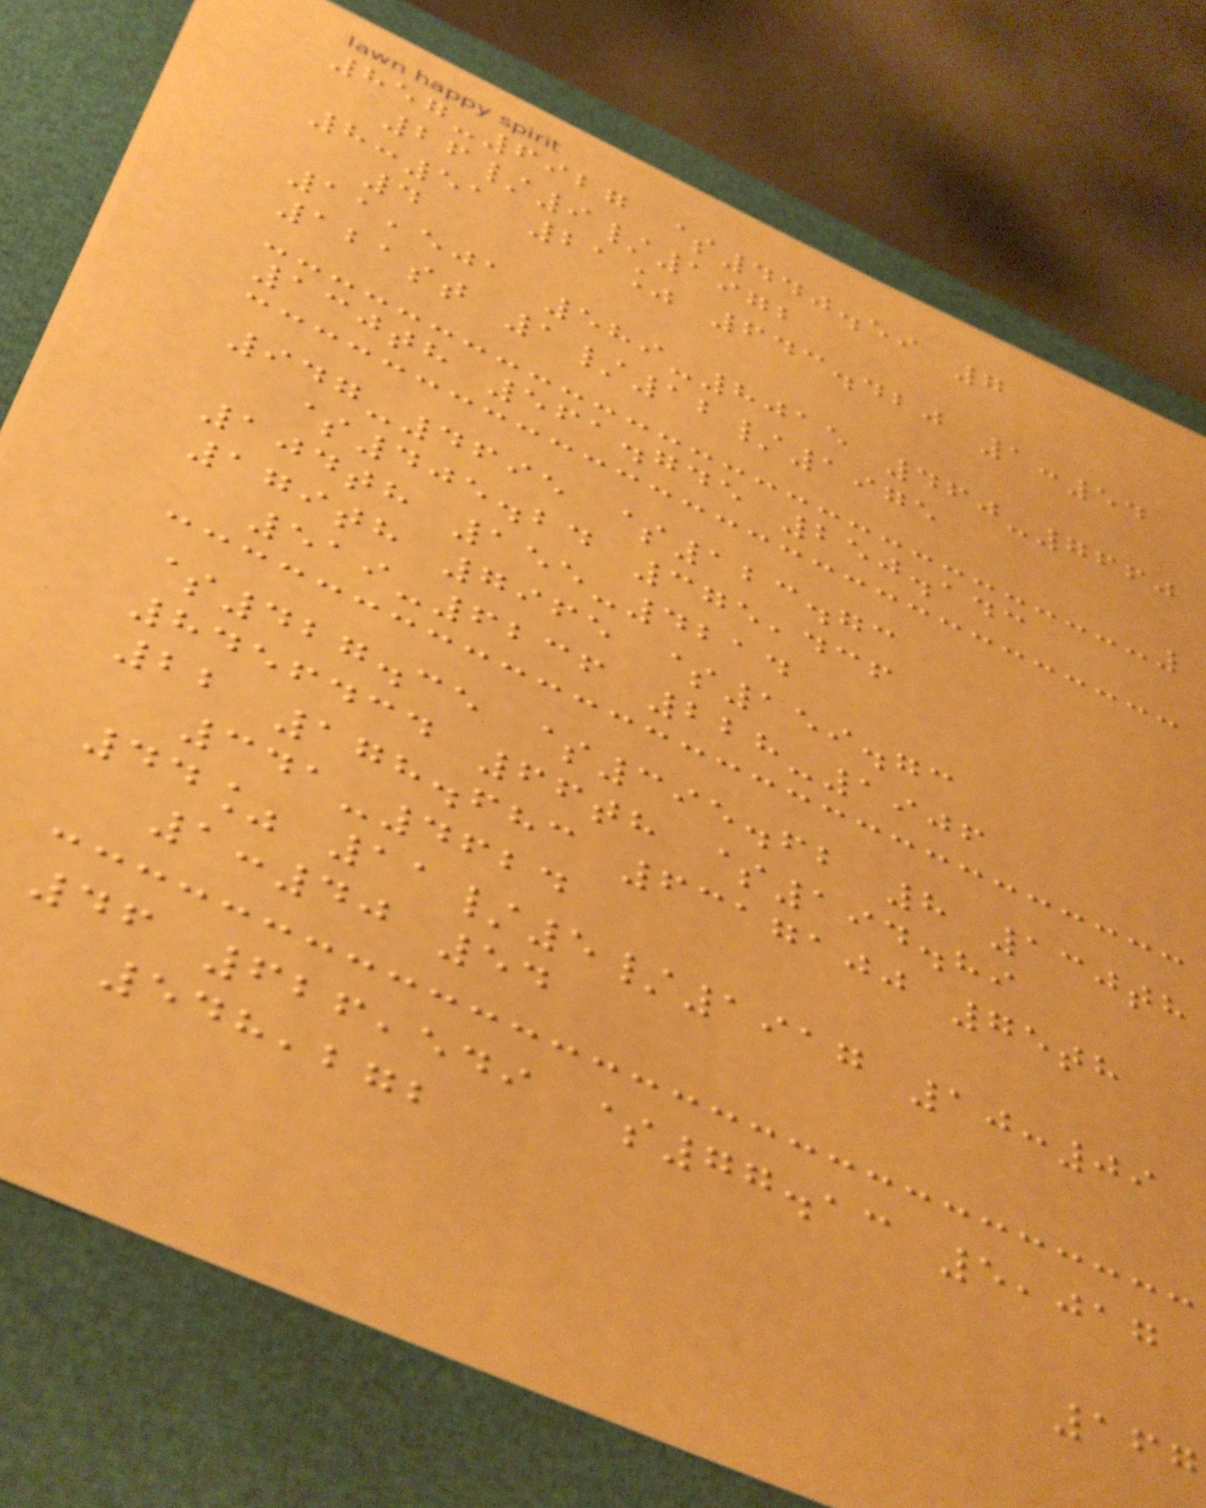857-6927 $440.59 7
26/9/1972
8:51 21% 643.420 1:54
4
11,501 589-8015 460-7660
121st 1/12/1975
130th 561.745 250.143
947-4695 $123.73
$405.24 375,436
104th 155-4214
179th 7965 $159.73
519-6236 228-1906
$427.35 $395.62 8 130th
8456434 66th $194.89
22 178.683 6317100 75th
341-4624
44% 11/5/1917 10:09
1:40 54
46 626,549 $77.13 5,017
548,272
167
